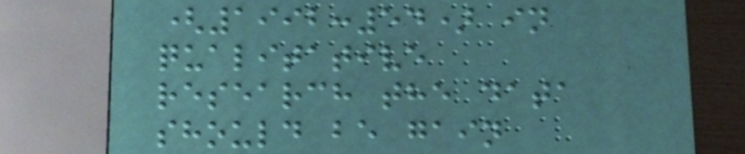(1992:54) in
qualitative
research the data
should be gain
